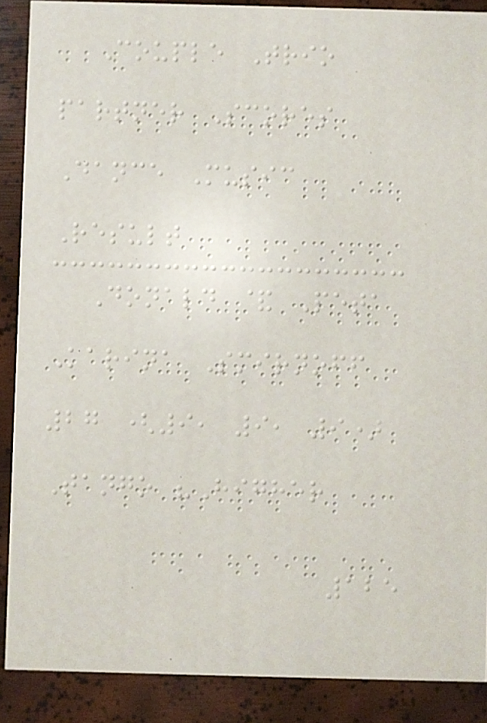Couple Trio
partner Scores
Dance Music
Result
Donald & Peta
Karina Smirnoff
27 (9, 9, 9)
Tango "Higher
125
